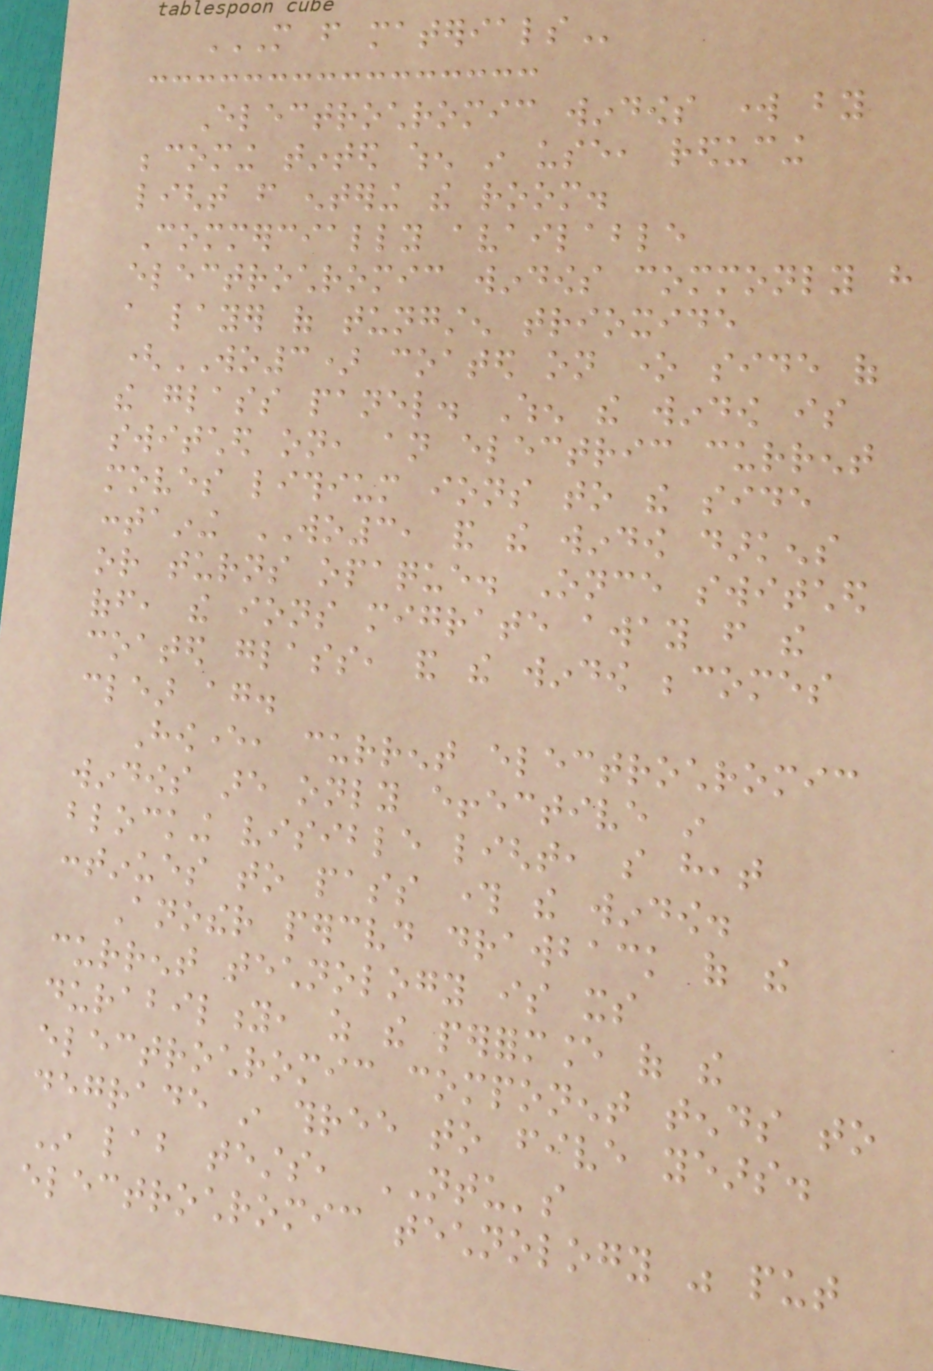MORE FROM MATERIALS
Electrochromic windows work by
becoming tinted when in use, reducing
light from entering the room.
Commercially available
electrochromic windows commonly have
a layer of tungsten trioxide
(WO3) coated on one side of
the glass panel. When the window is
switched on, an electric current
moves lithium ions to the side
containing WO3, and the window darkens
or turns opaque. Once switched
off, the ions migrate away from the
coated glass, and the window becomes
clear again.
However, current electrochromic
windows are only effective in
blocking visible light, so heat
continues to pass through the window.
Another perceived drawback of the
current technology is its
durability, as the performance of the
electrochromic component tends to
degrade in three to five years.
In lab tests, NTU's
electrochromic technology was put
